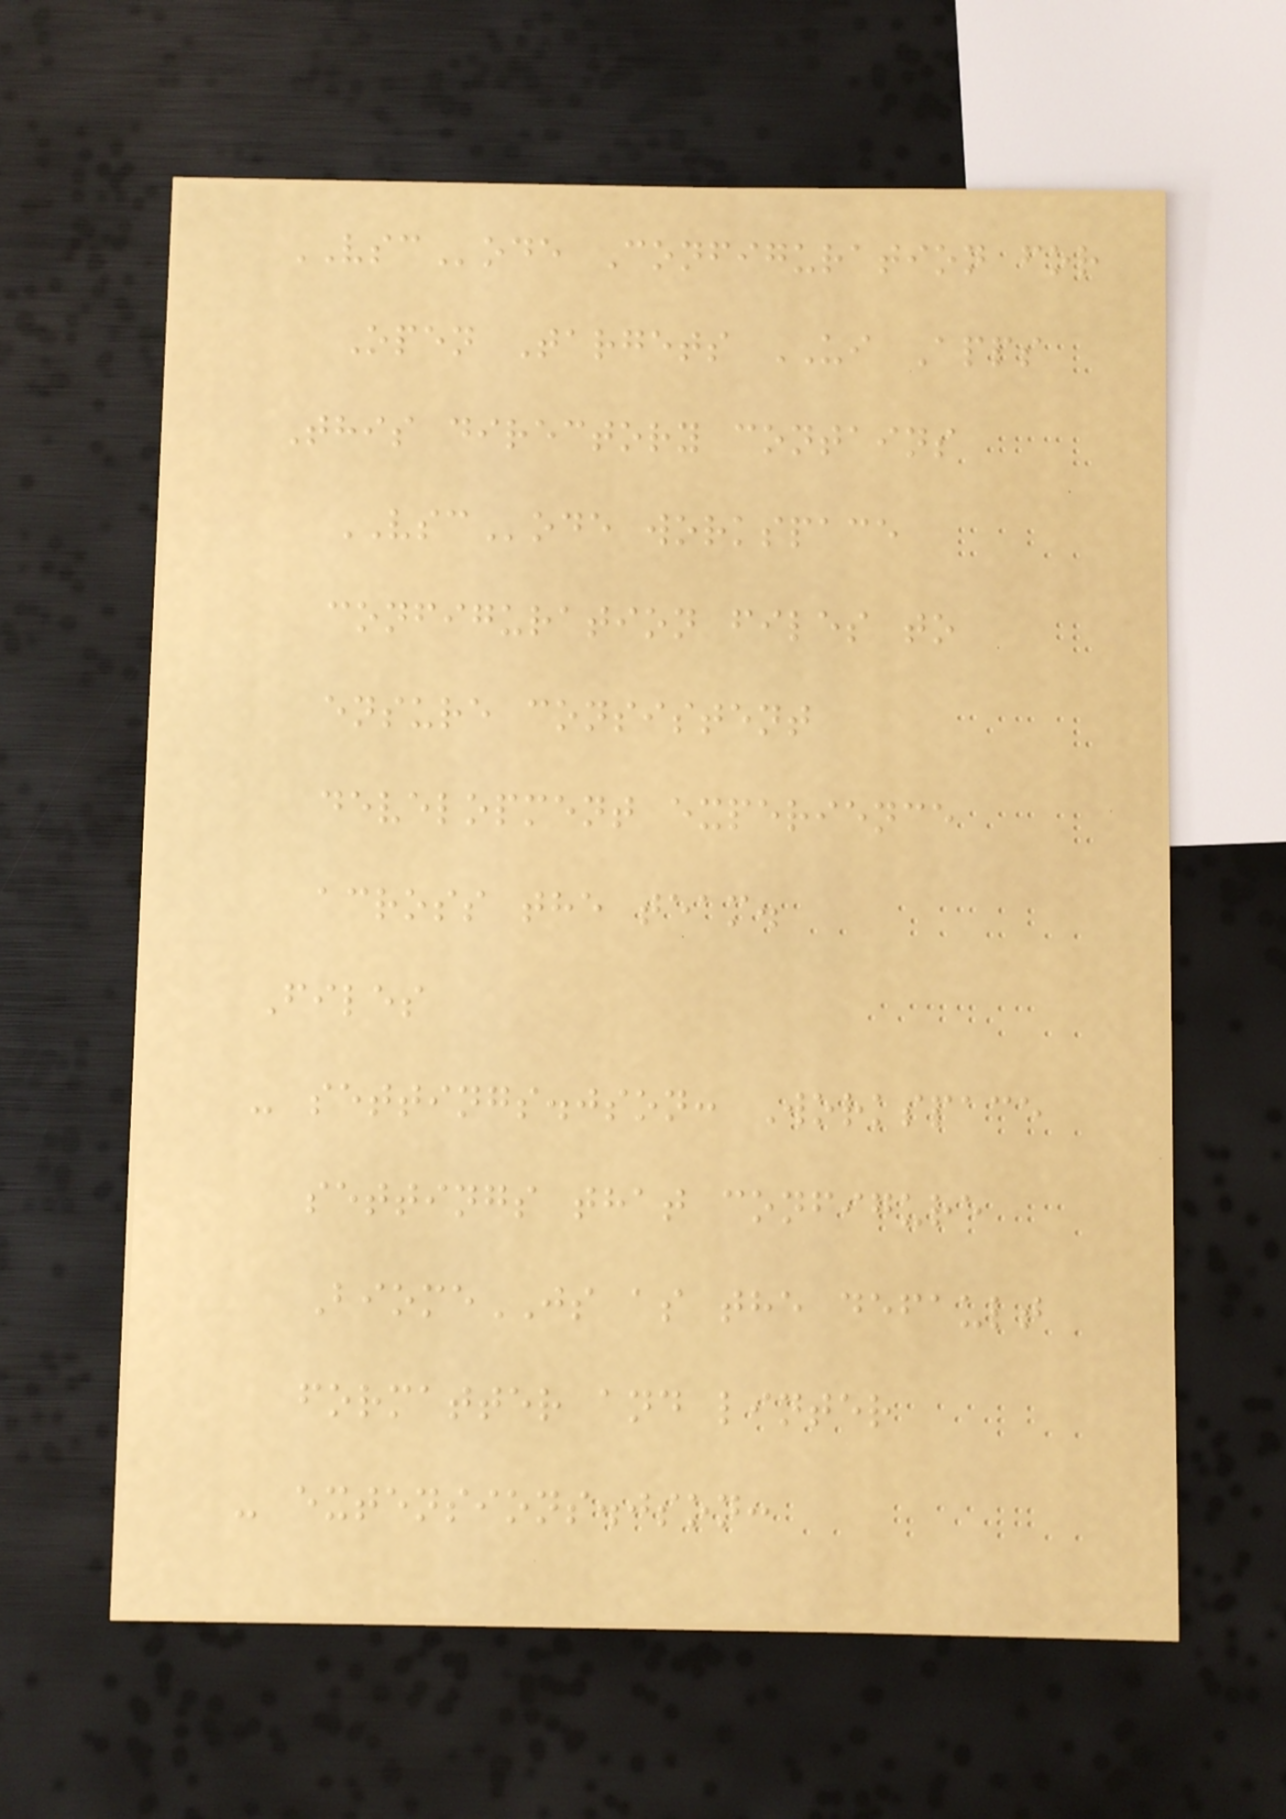VSCode Configuration for
Open Targets UI Apps
This directory contains
VSCode workspace
configuration files to
ensure consistent
development experience
across the team.
Files
- settings.json: Workspace
settings that configure
BiomeJS as the default
formatter and linter
- extensions.json:
